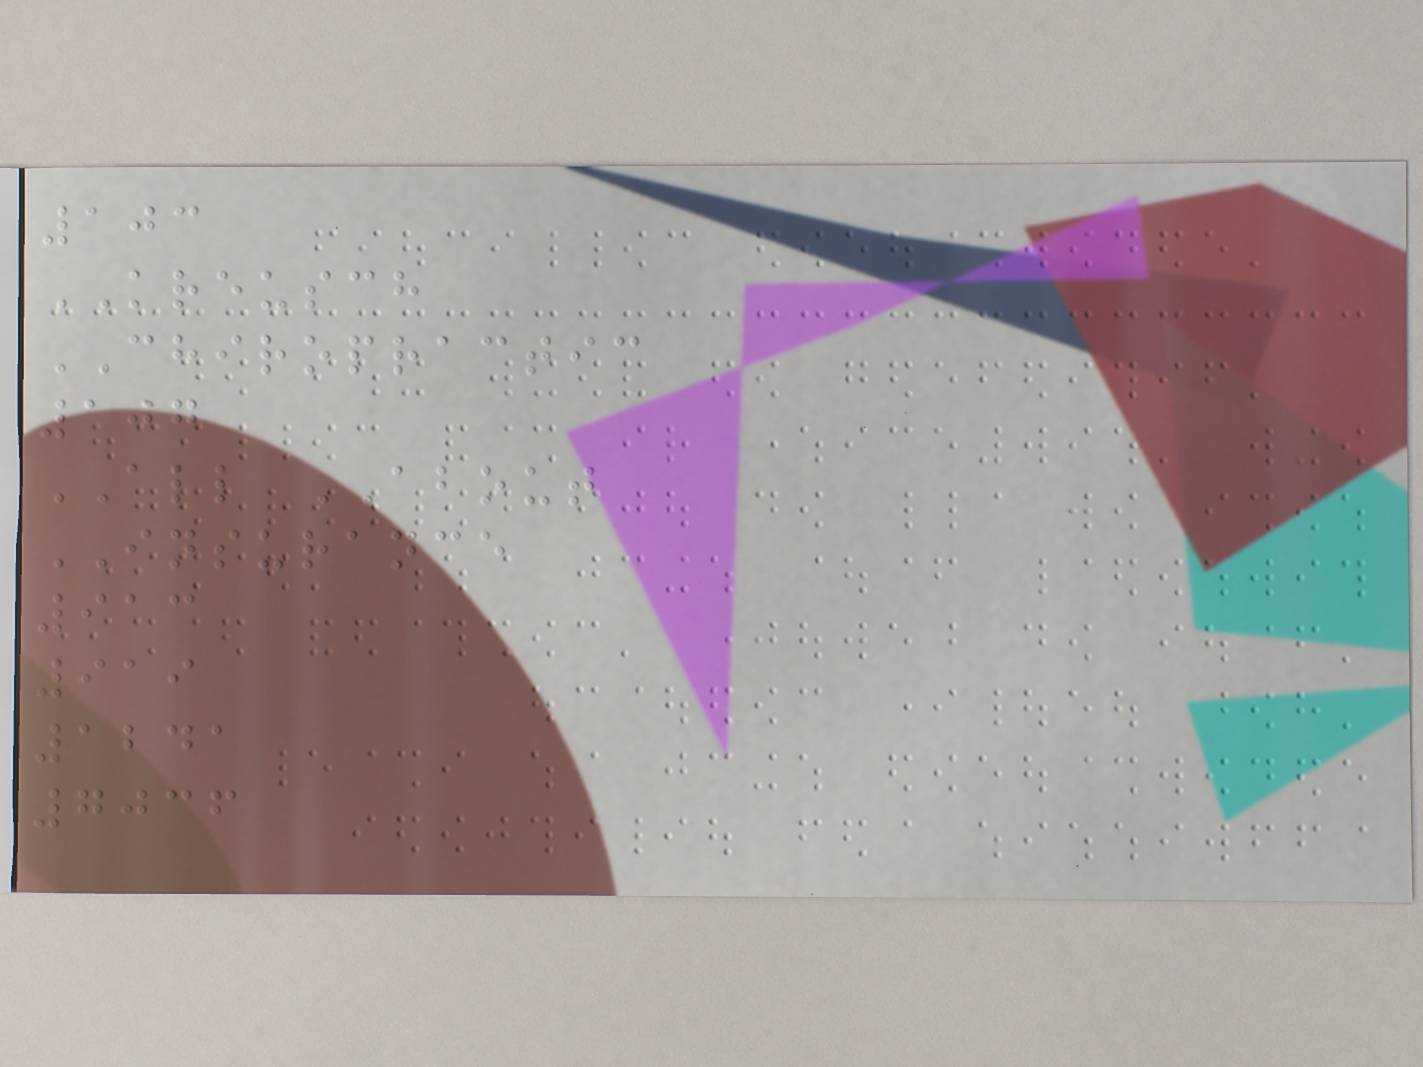103
KREUSCH
CHIROPRACTIC
107
ALL ABOUT
INSURANCE
913
919
1241
7036
